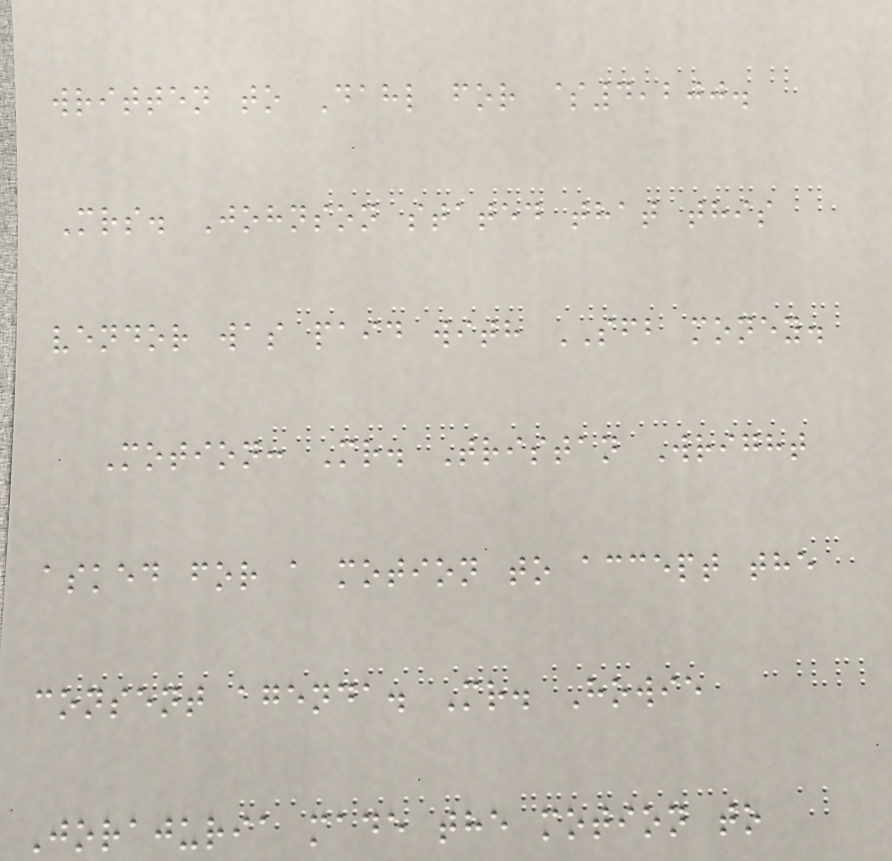written to Dahl for $4,200.
Mrs. Johnson stated that this
vendor was paid with SFB money.
Motion: Mr. Tristan Wright
asked for a motion to accept the
consent agenda. Mr. Howie
Jorajuria made the motion to
